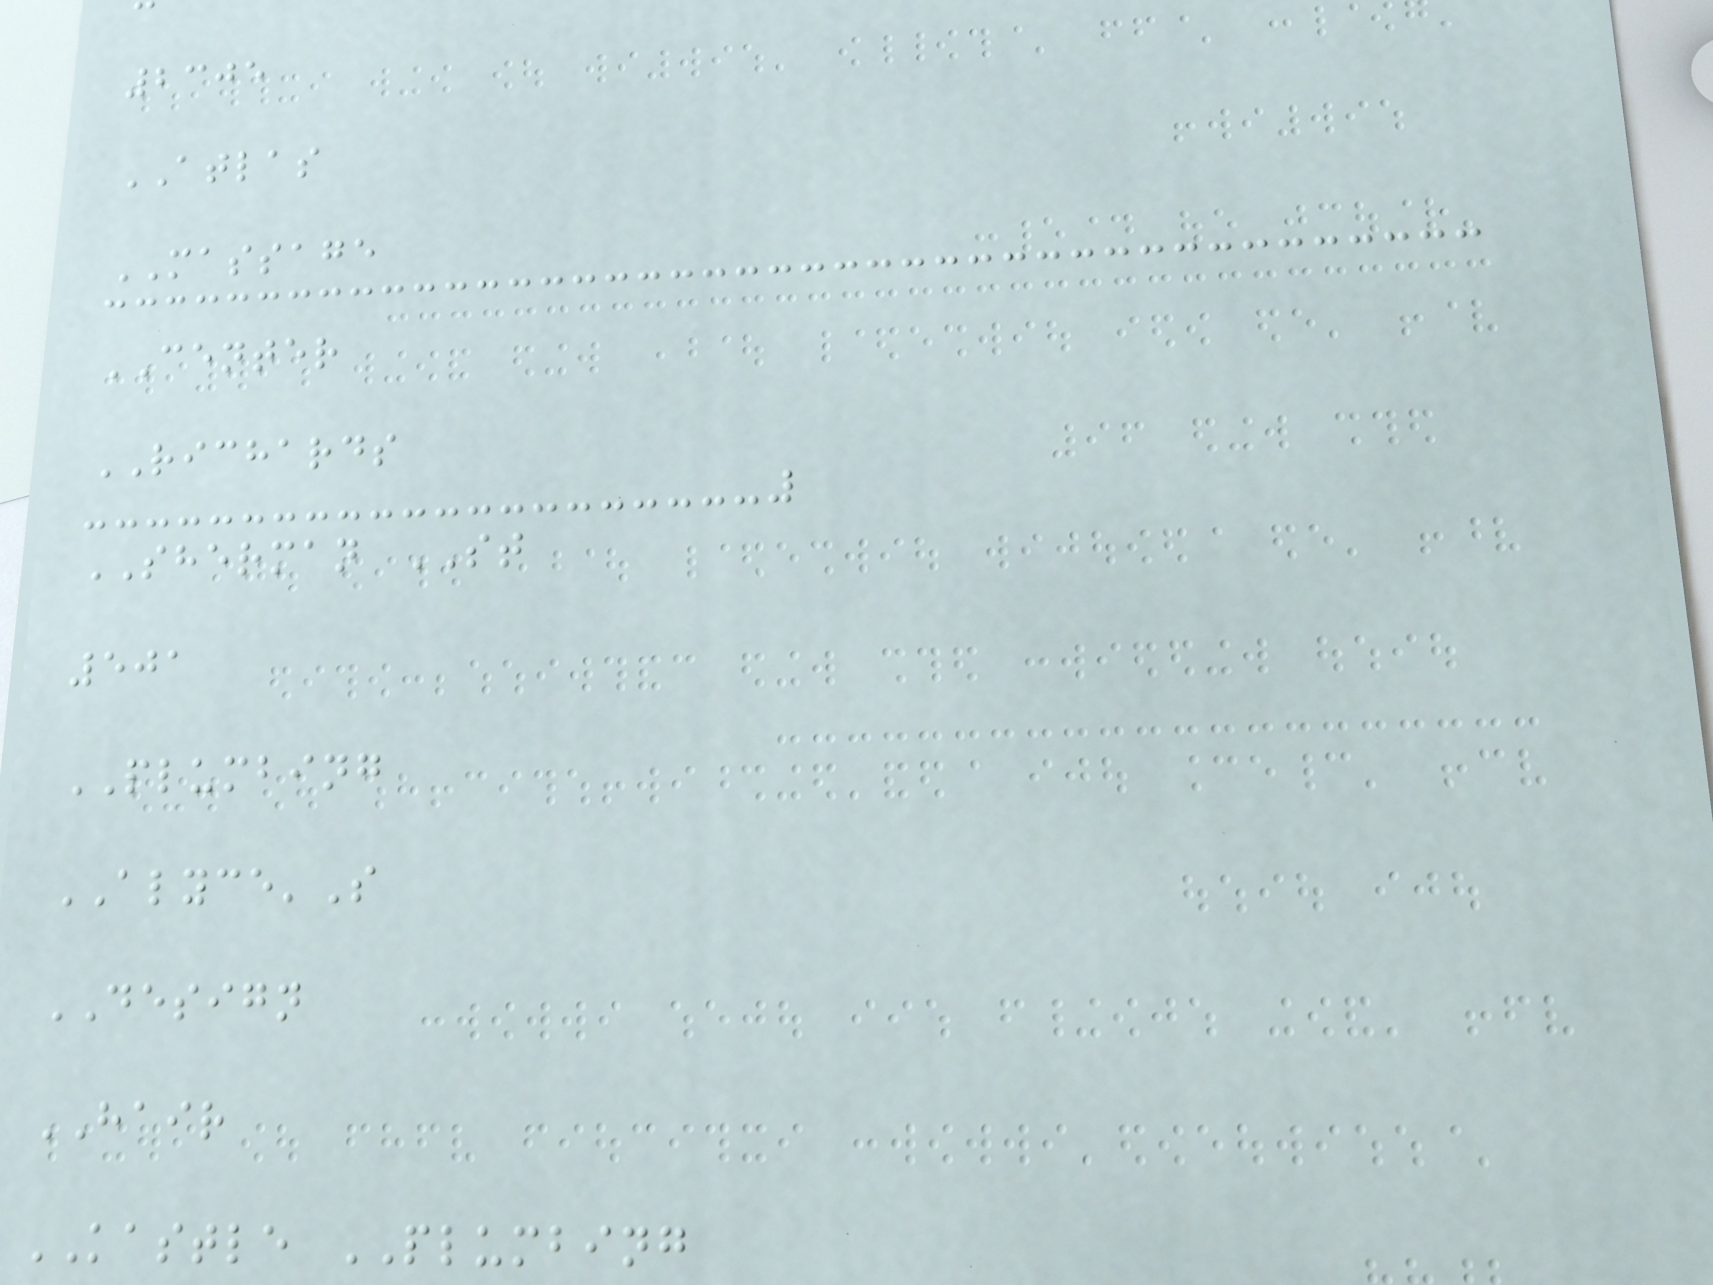2305
ATLAS
MASSAGE
CENTER
RICHARDS
SHERMAN ST
501
PLUMBING
ALYCE'S
DESIGN
HAIR
KASTLE PLUMBING
